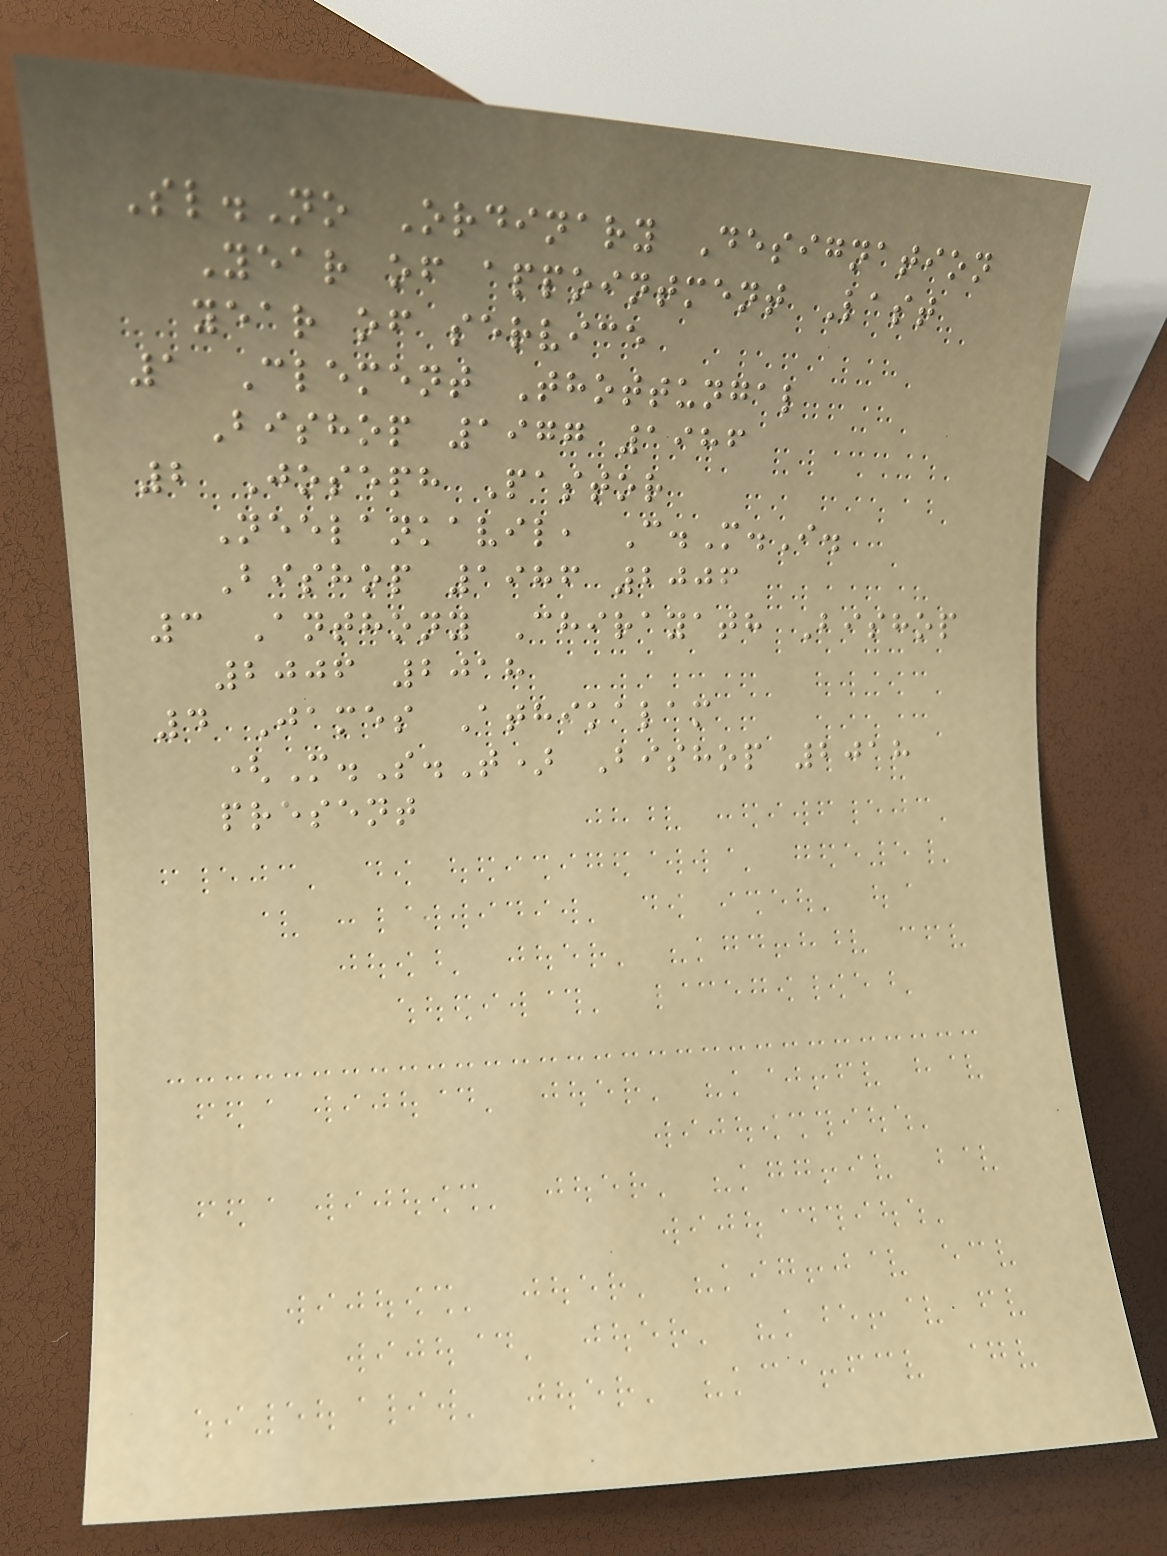Sl.No Ordinary Designation
Year of appointment Last
year of service
1 Clement Thottungal
Bishop 1977 1986
2 Joseph Pastor
Neelankavil, C.M.I.
Bishop 1986 2006
3 Anthony Chirayath Bishop
2006 2018
4 James Athikalam
(M.S.T) Bishop 2018
present
